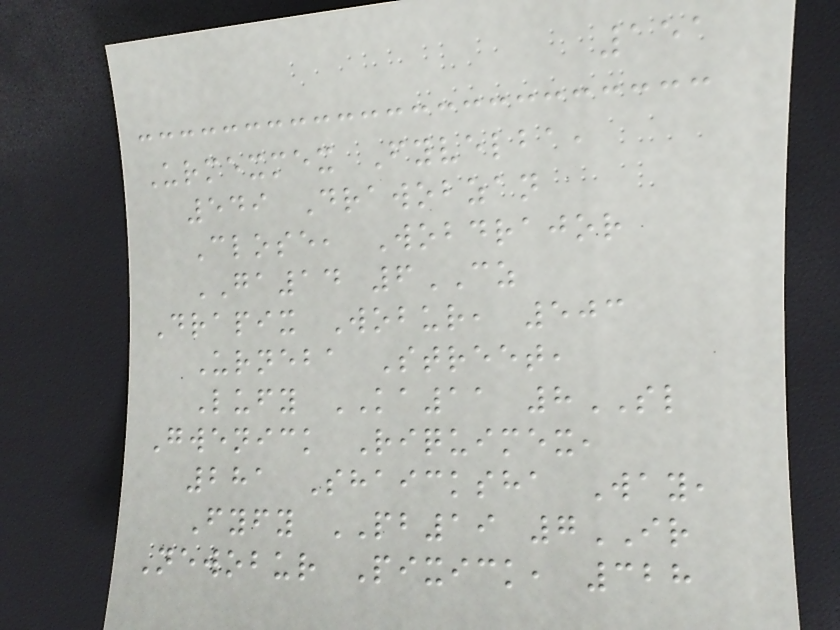151
Urmexmex Fyvelba,
549 Drawobzan
Close, Wobdrajor
GA14 6CZ
Drapix Wobur, 503
Urneba Street,
Lufy KA11 8SL
Gwenick Riquimex,
281 Shaicksha Way,
Fyfy PB19 7IR
Newobur Pixick, 328
